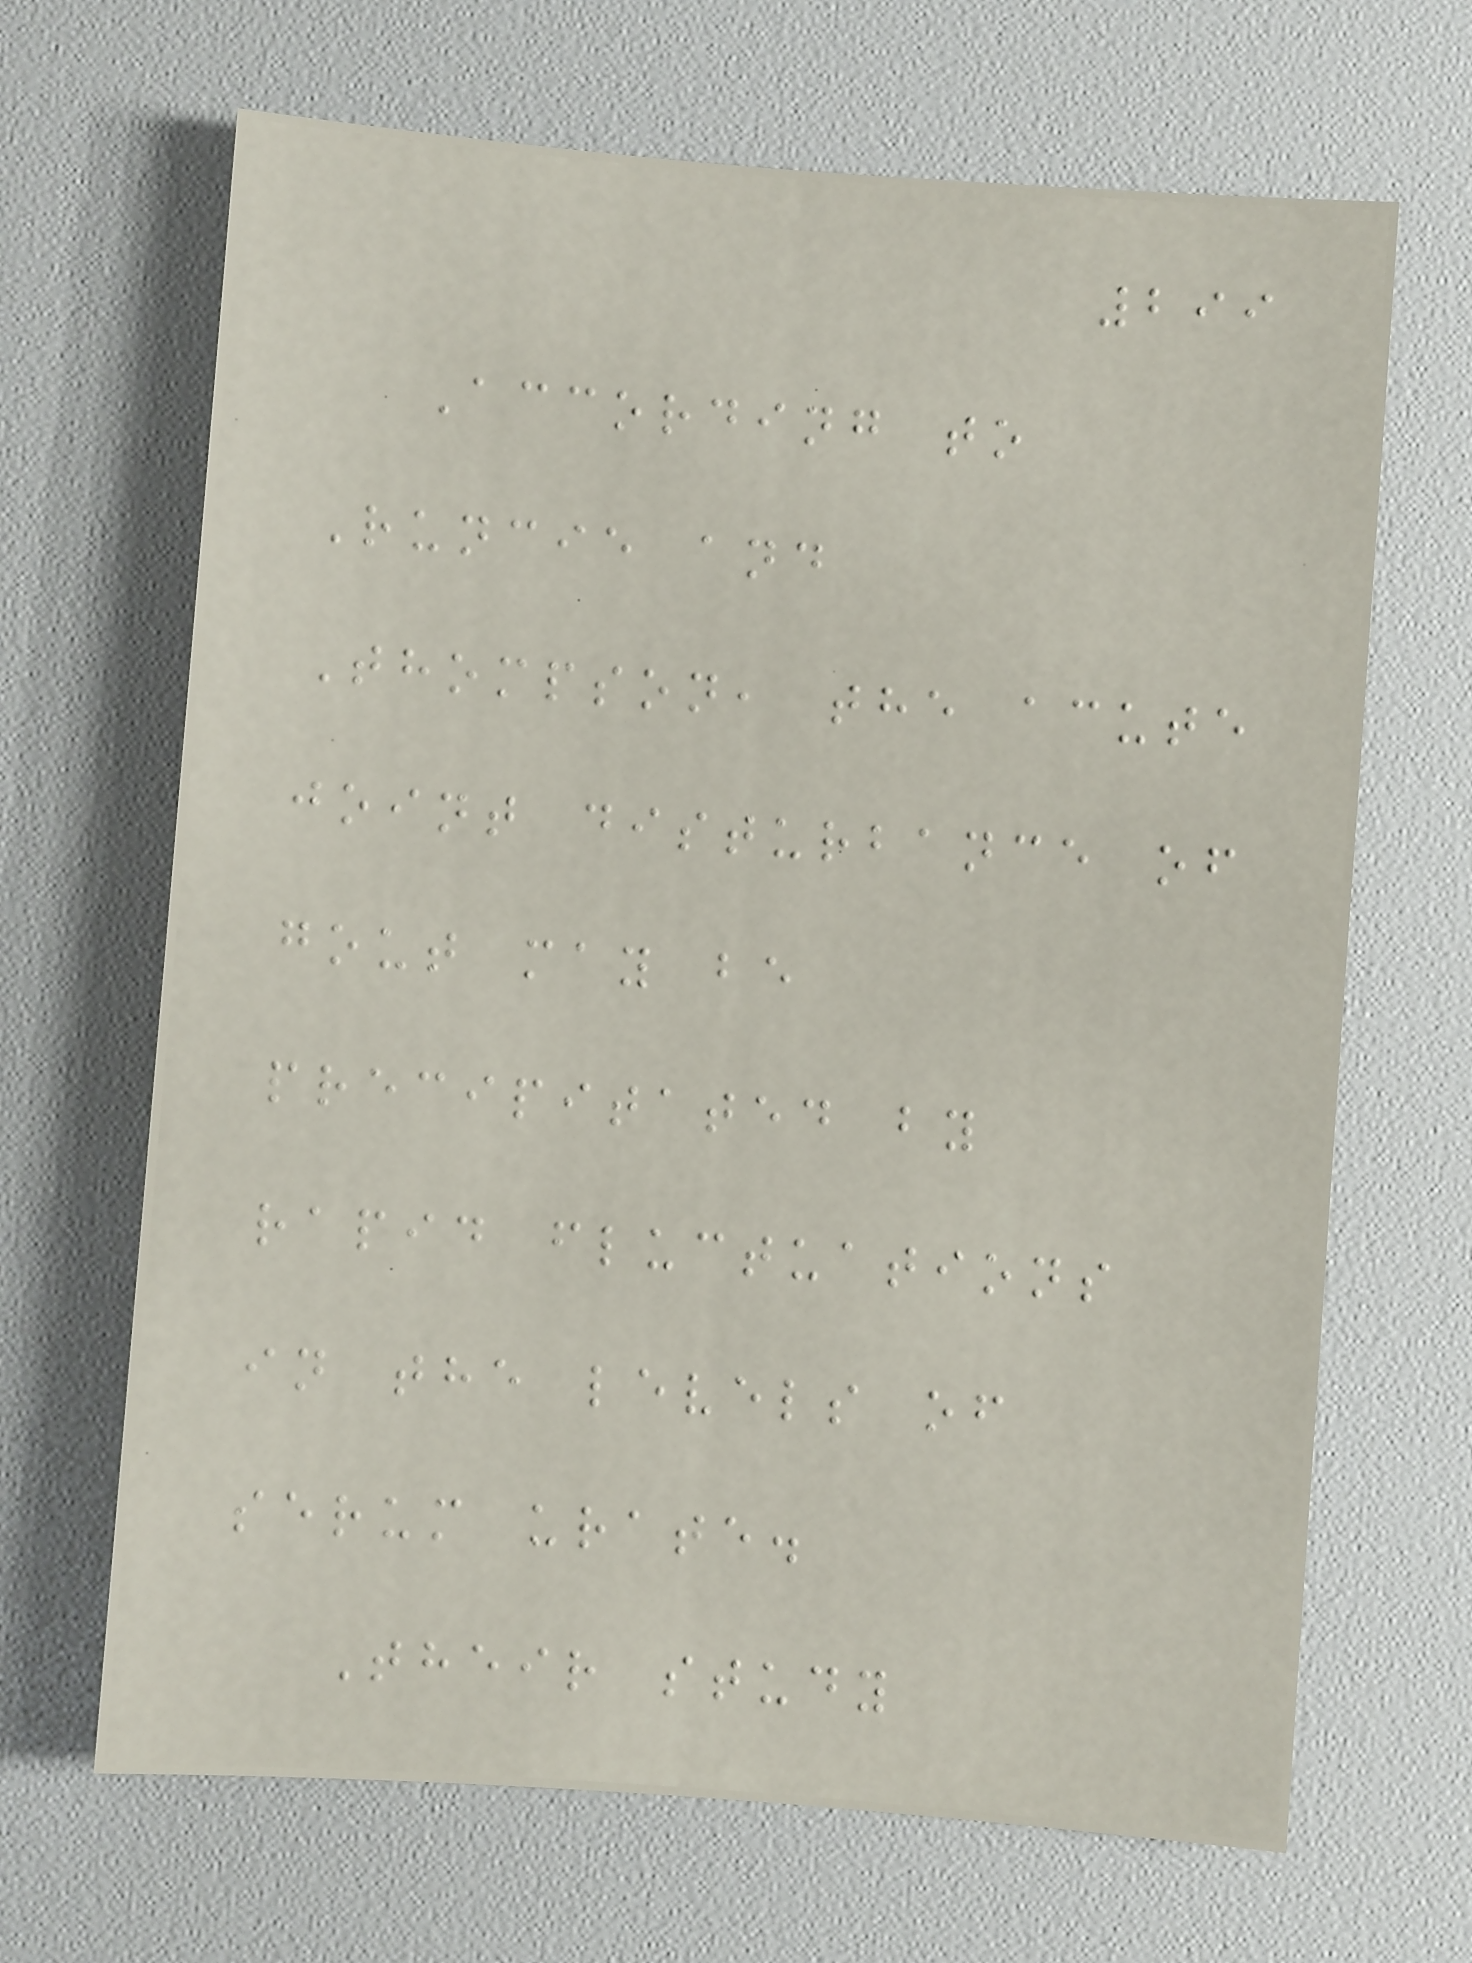299
According to
Runcie and
Thompson, the acute
joint disturbance of
gout may be
precipitated by
rapid fluctuations
in the levels of
serum urate.
Their study
